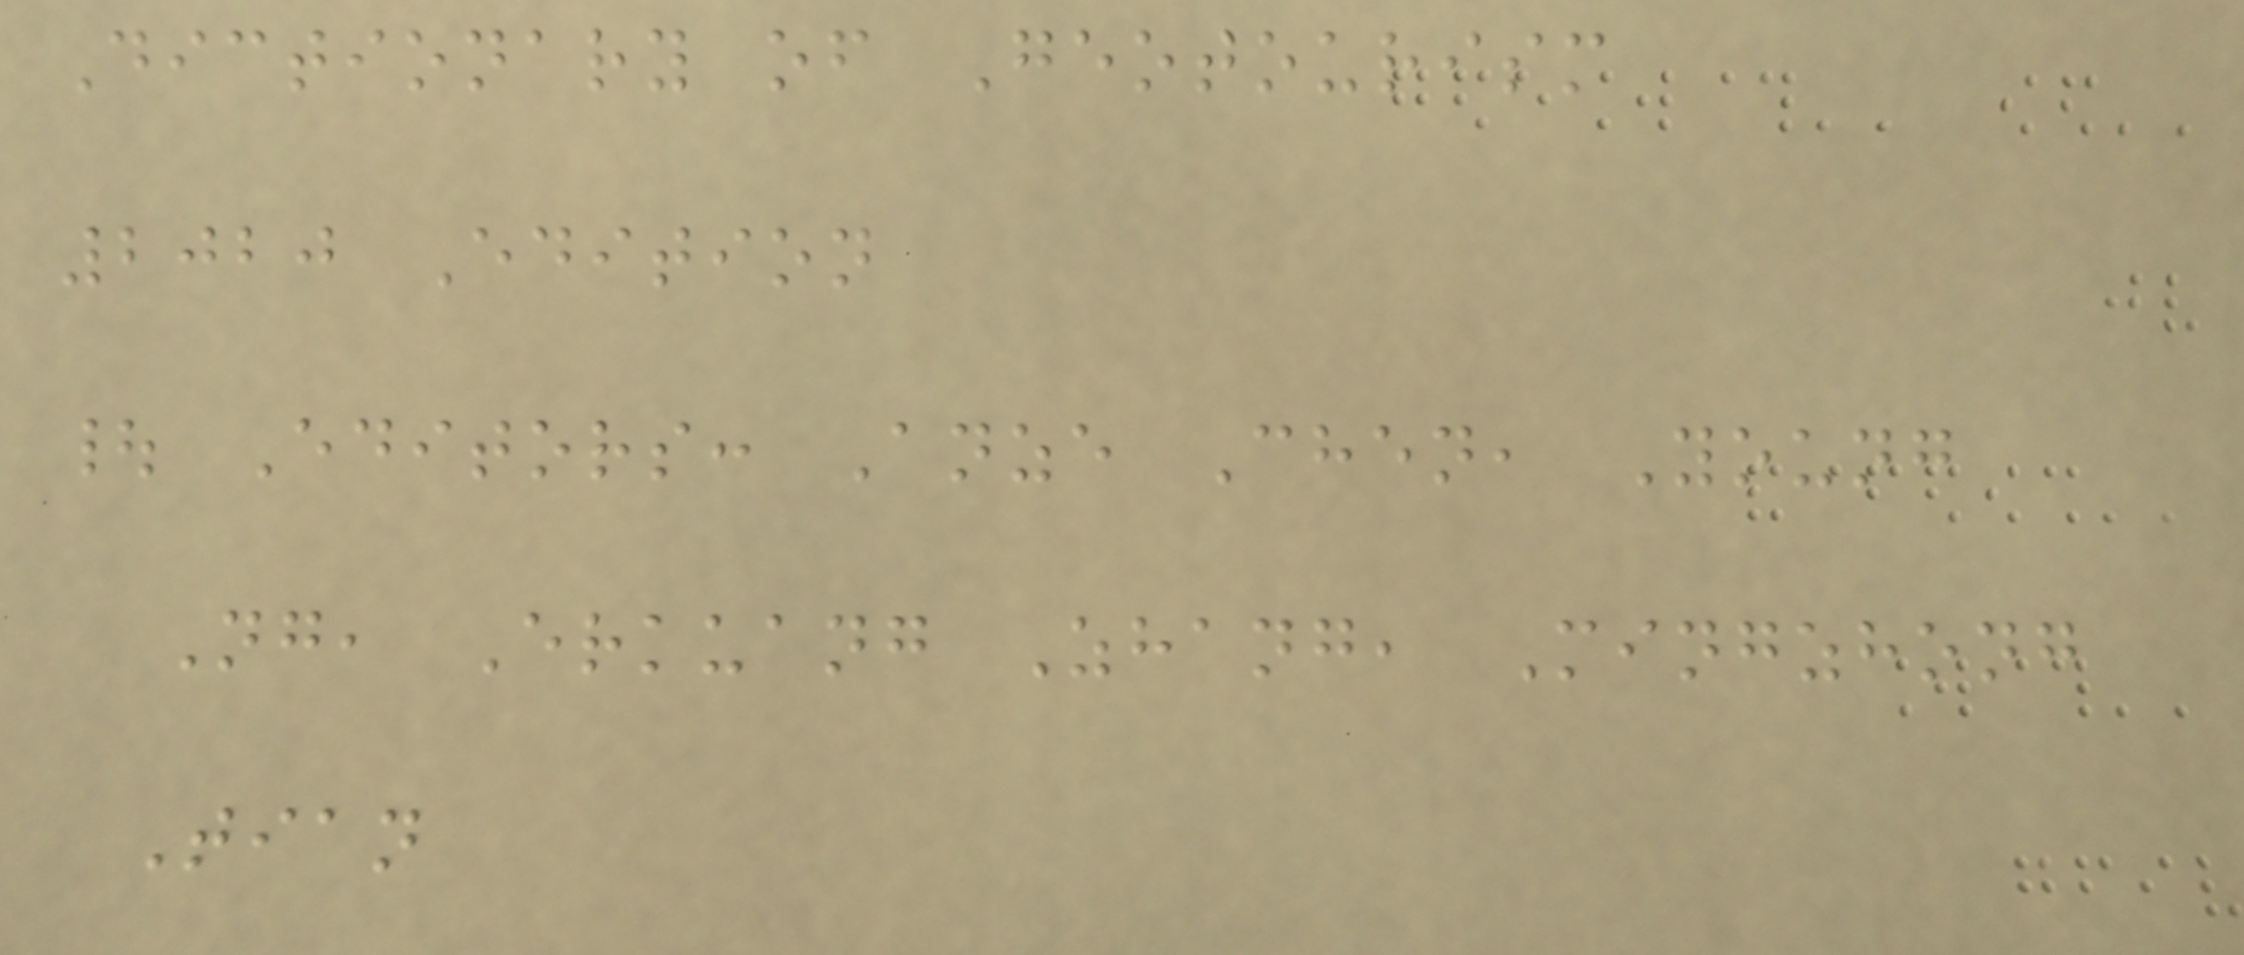Dictionary of Geotourism
2020 Edition
| Editors: Anze Chen, Young
Ng, Erkuang Zhang, Mingzhong
Tian
